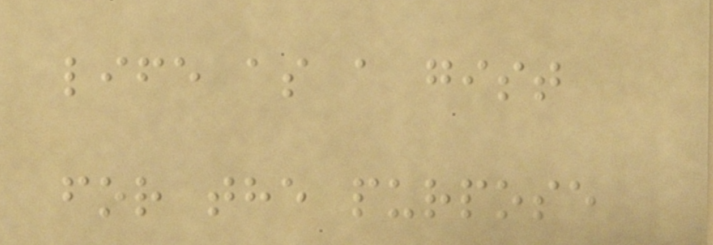life as a gist
for the purpose
